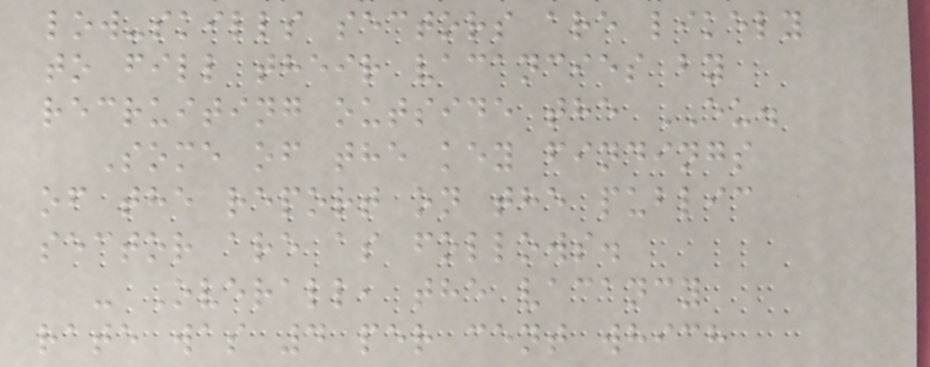low-skills sectors are likely
to fill their vacancies by
recruiting outside the EU.
Some of the key findings
of the report on the public
sector are as follows.
- Overall, the vacancy
rate was 4 per cent which
